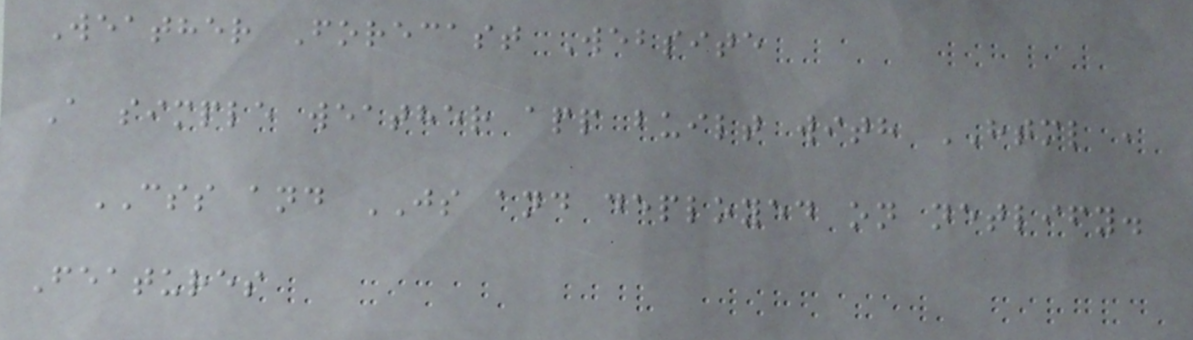Weather Forecast Website
A simple weather app built with HTML ,
CSS and JS and deployed on netlify.
Features
